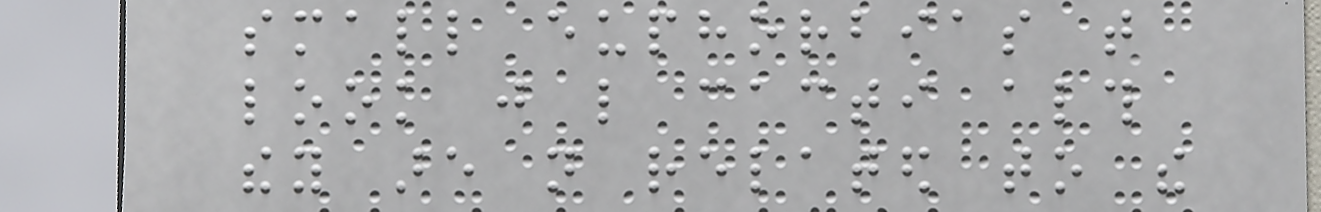small euphorbias that
look just like cacti although
they are not related to the
